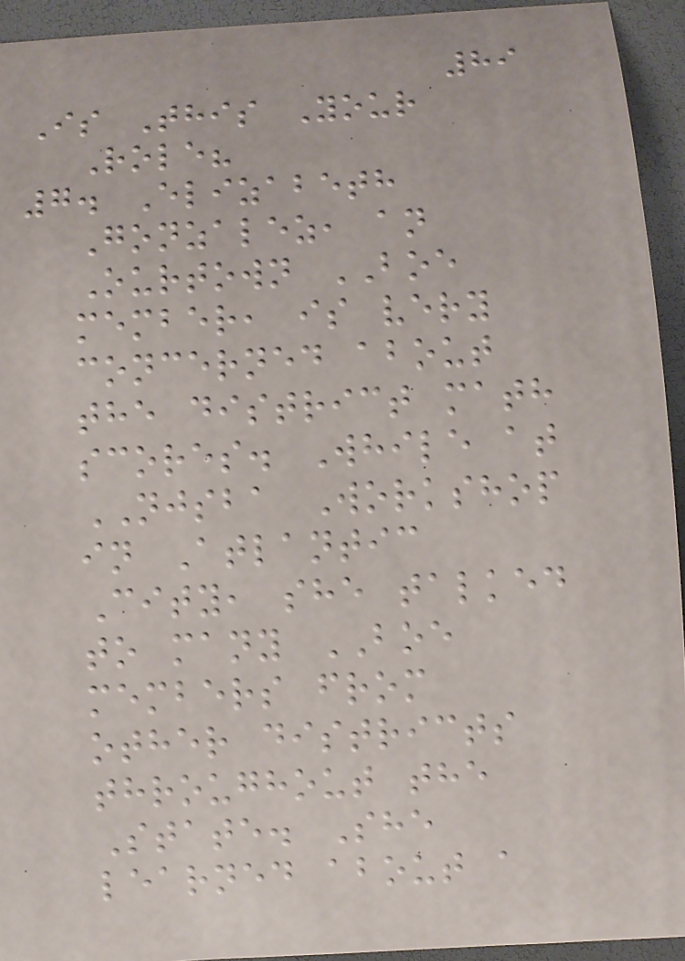89
Is This Your
Role?
7. Elizabeth
Gonzalez, an
Ourtown BOE
member, is very
concerned about
the district math
scores. While at
NJSBA Workshop
in Atlantic
City, she talked
to many BOE
members from
other districts
throughout the
State. She
learned about a
